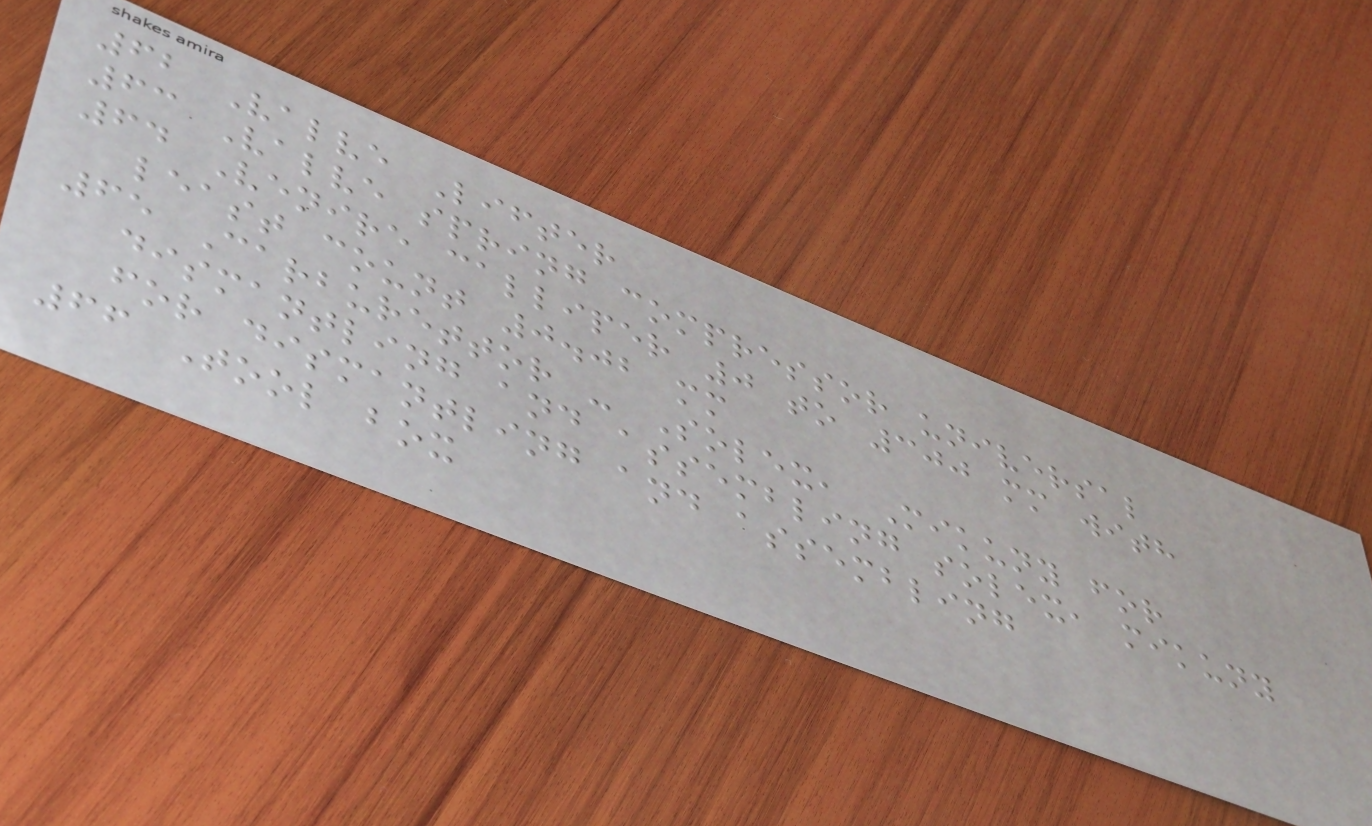62 Valve Lifter
63 Valve spring compressor universal
64 Venire calliper 0 to 300 mm with
least count 0.02 mm
65 Carburettor - Solex, Mikuny for
dismantling and assembling solex, mikuny
for dismantling and assembling
66 Tool box
